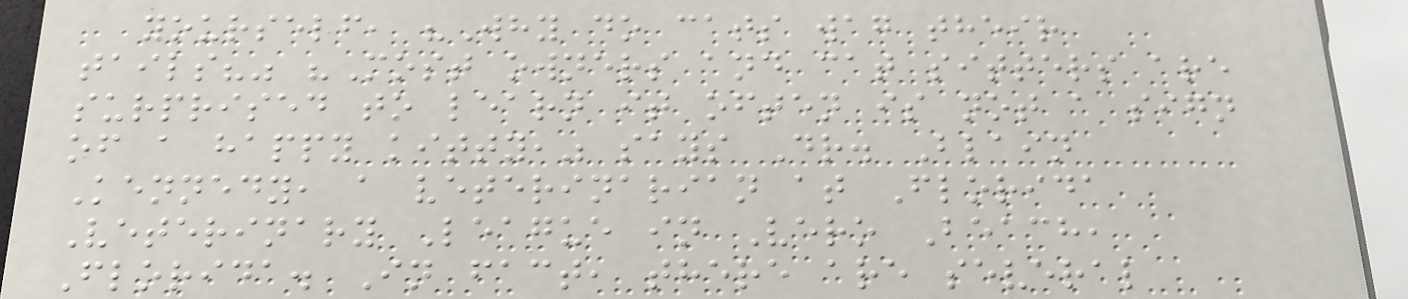yourself, "Why do cats wag their
tails?" "Most owners and cat sitters are
surprised to learn it often is not a sign
of a happy kitty," says Dr. Blain
Kennedy, a veterinarian at Florida
Veterinary League in Vero Beach,
Florida. In fact, there are several
